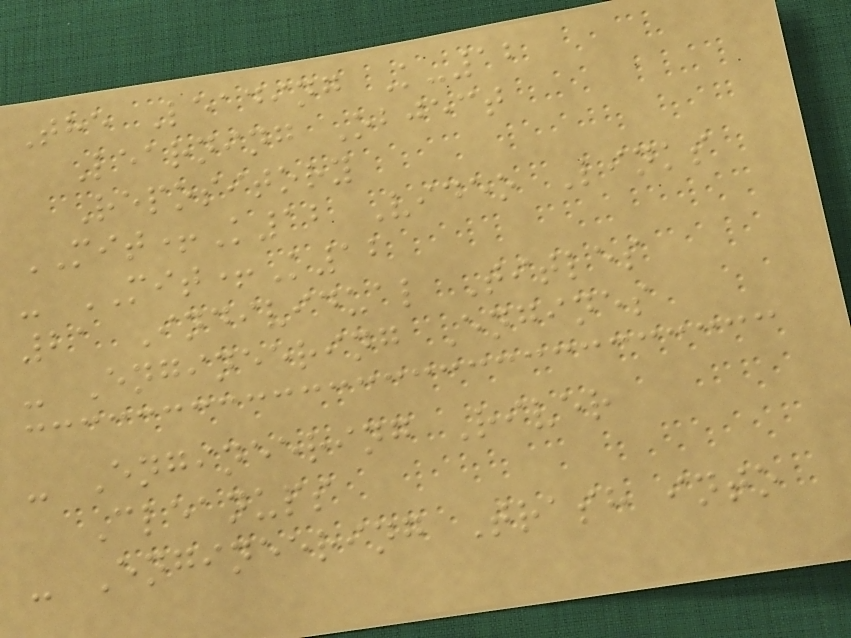The Leading K-12
Learning Object
Repository
MIT+K12 Video Links
- MIT+K12
21 Individual Titles
- Engineering Engines
- Engineering River
Cleanups
- Engineering Trash into
